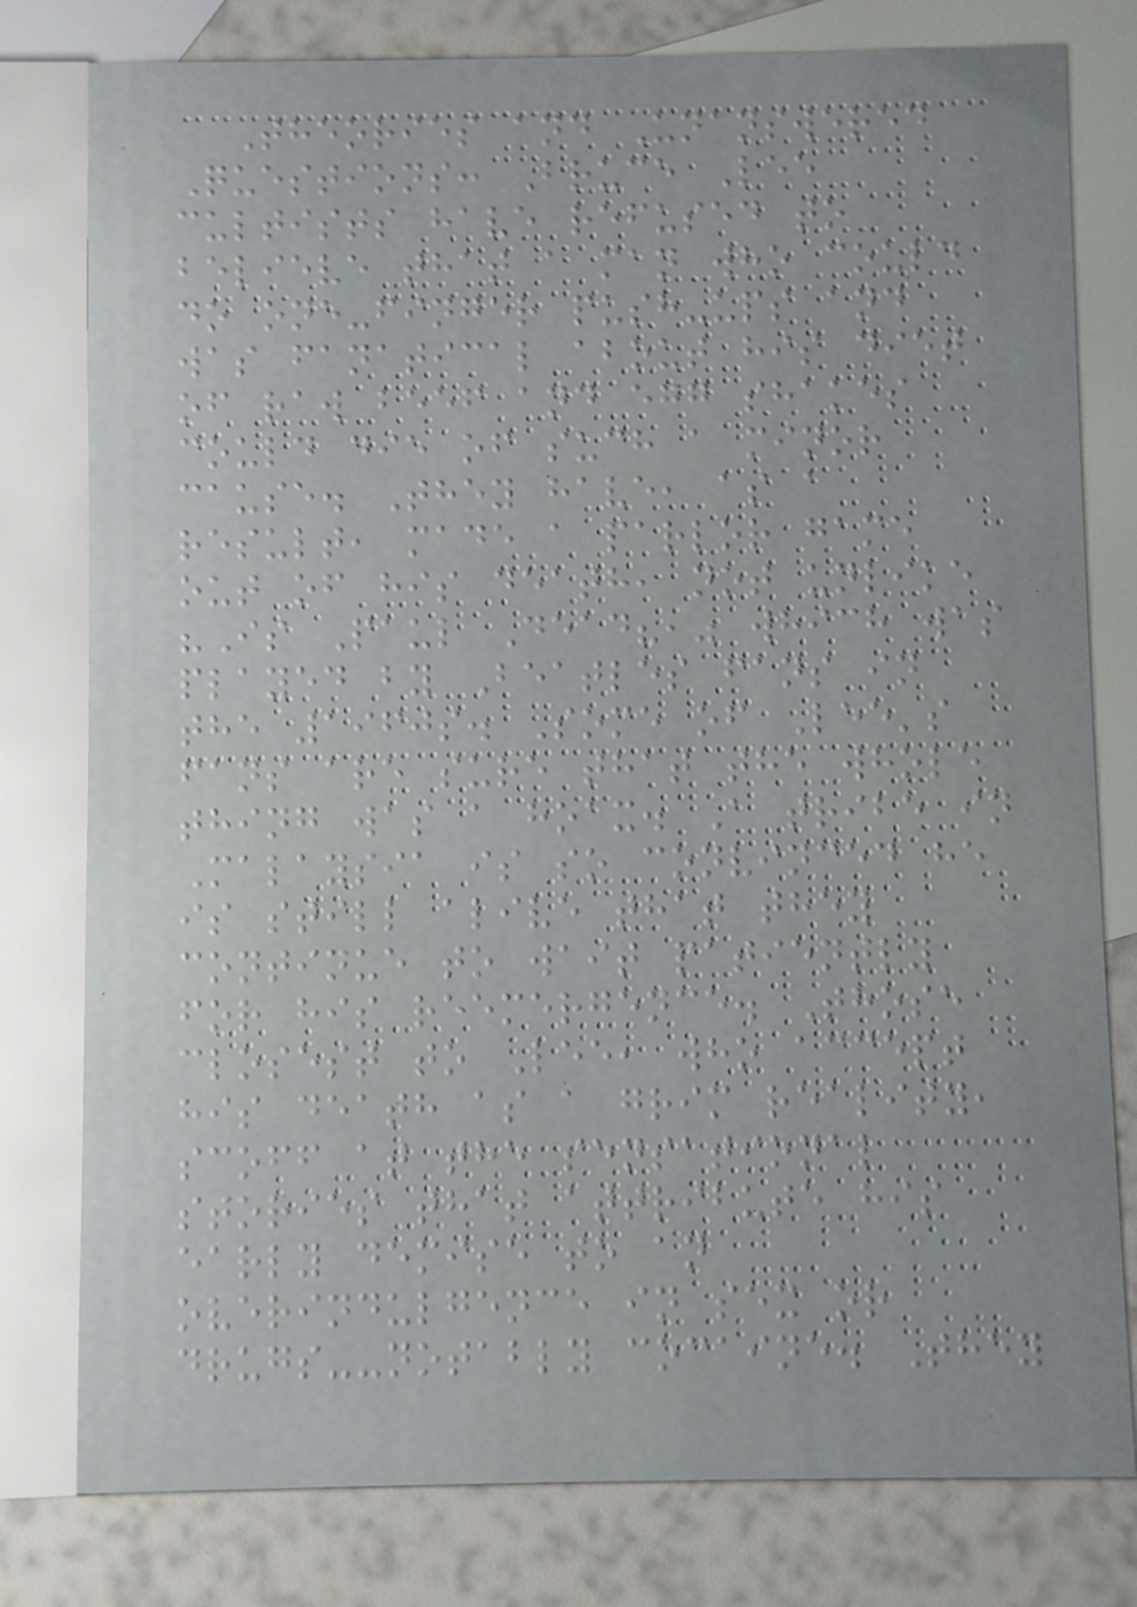Theories and Unanswered
Questions: Bruce Lee
cultists have refused to
believe that a man who could
do one-finger push-ups and
was fanatical about his diet
of raw beef and egg shakes
could die of such a minor
cause. They have, as a
result, made a parlor game
out of his death, not unlike
"Is Paul Dead?," which was
played by Beatles fans in
the 1960s. Some of Lee's
fans are sure that the whole
thing was a hoax. A tribe in
Malaysia is so convinced he
is still alive that they
continue to wait patiently
for his reemergence. Those
closest to Lee, who accept
his death as a grim reality,
scoff at the sensational
stories that attribute his
early demise to an
overindulgence in sex or
drugs--notably cocaine. They
